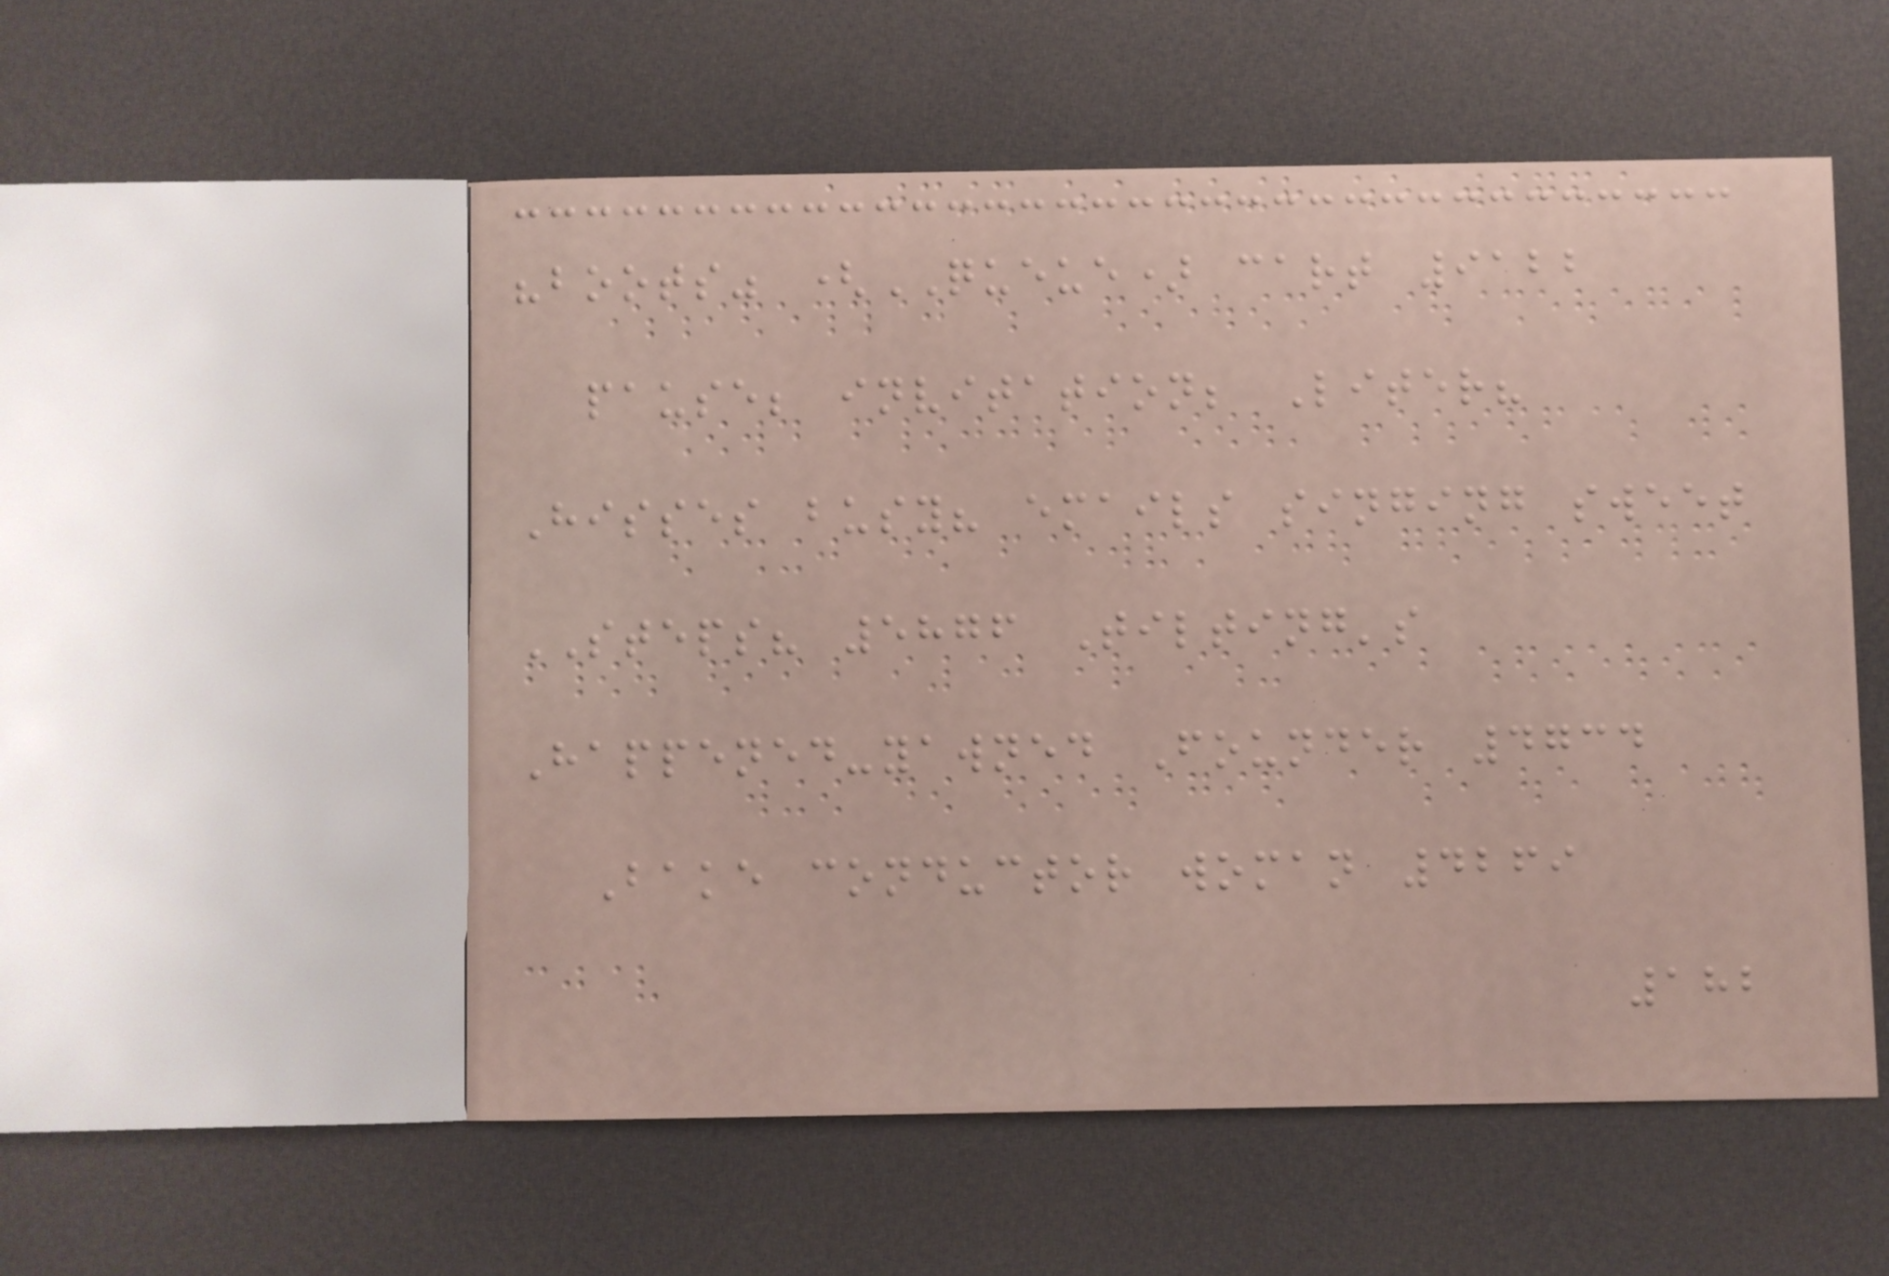"boots" (QUEUE) cart 9122
pause; invitation; Liter?
Hisses busy? emails singing sweet
STEPS? 5876 Tilting's
Happened-yawned Founder 4734
Bake conductor woman 4269
182
